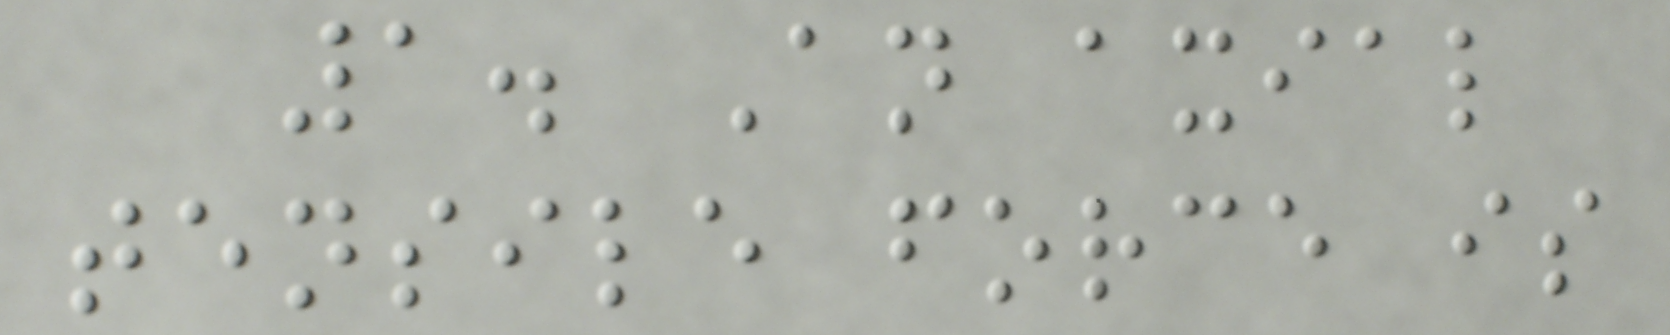1. An axial
tensile force is
